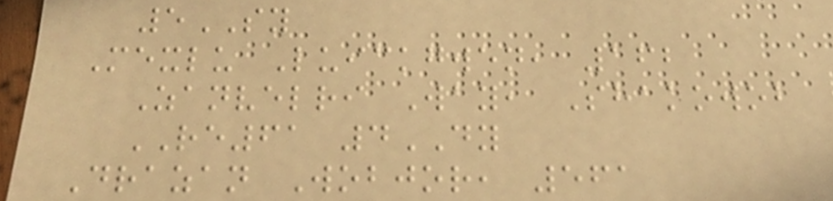5SY
Mexlu Luickgwen, 162
Zanvelri Way, Shakowob
RE61 4DY
Drazan Wobjor, 561
